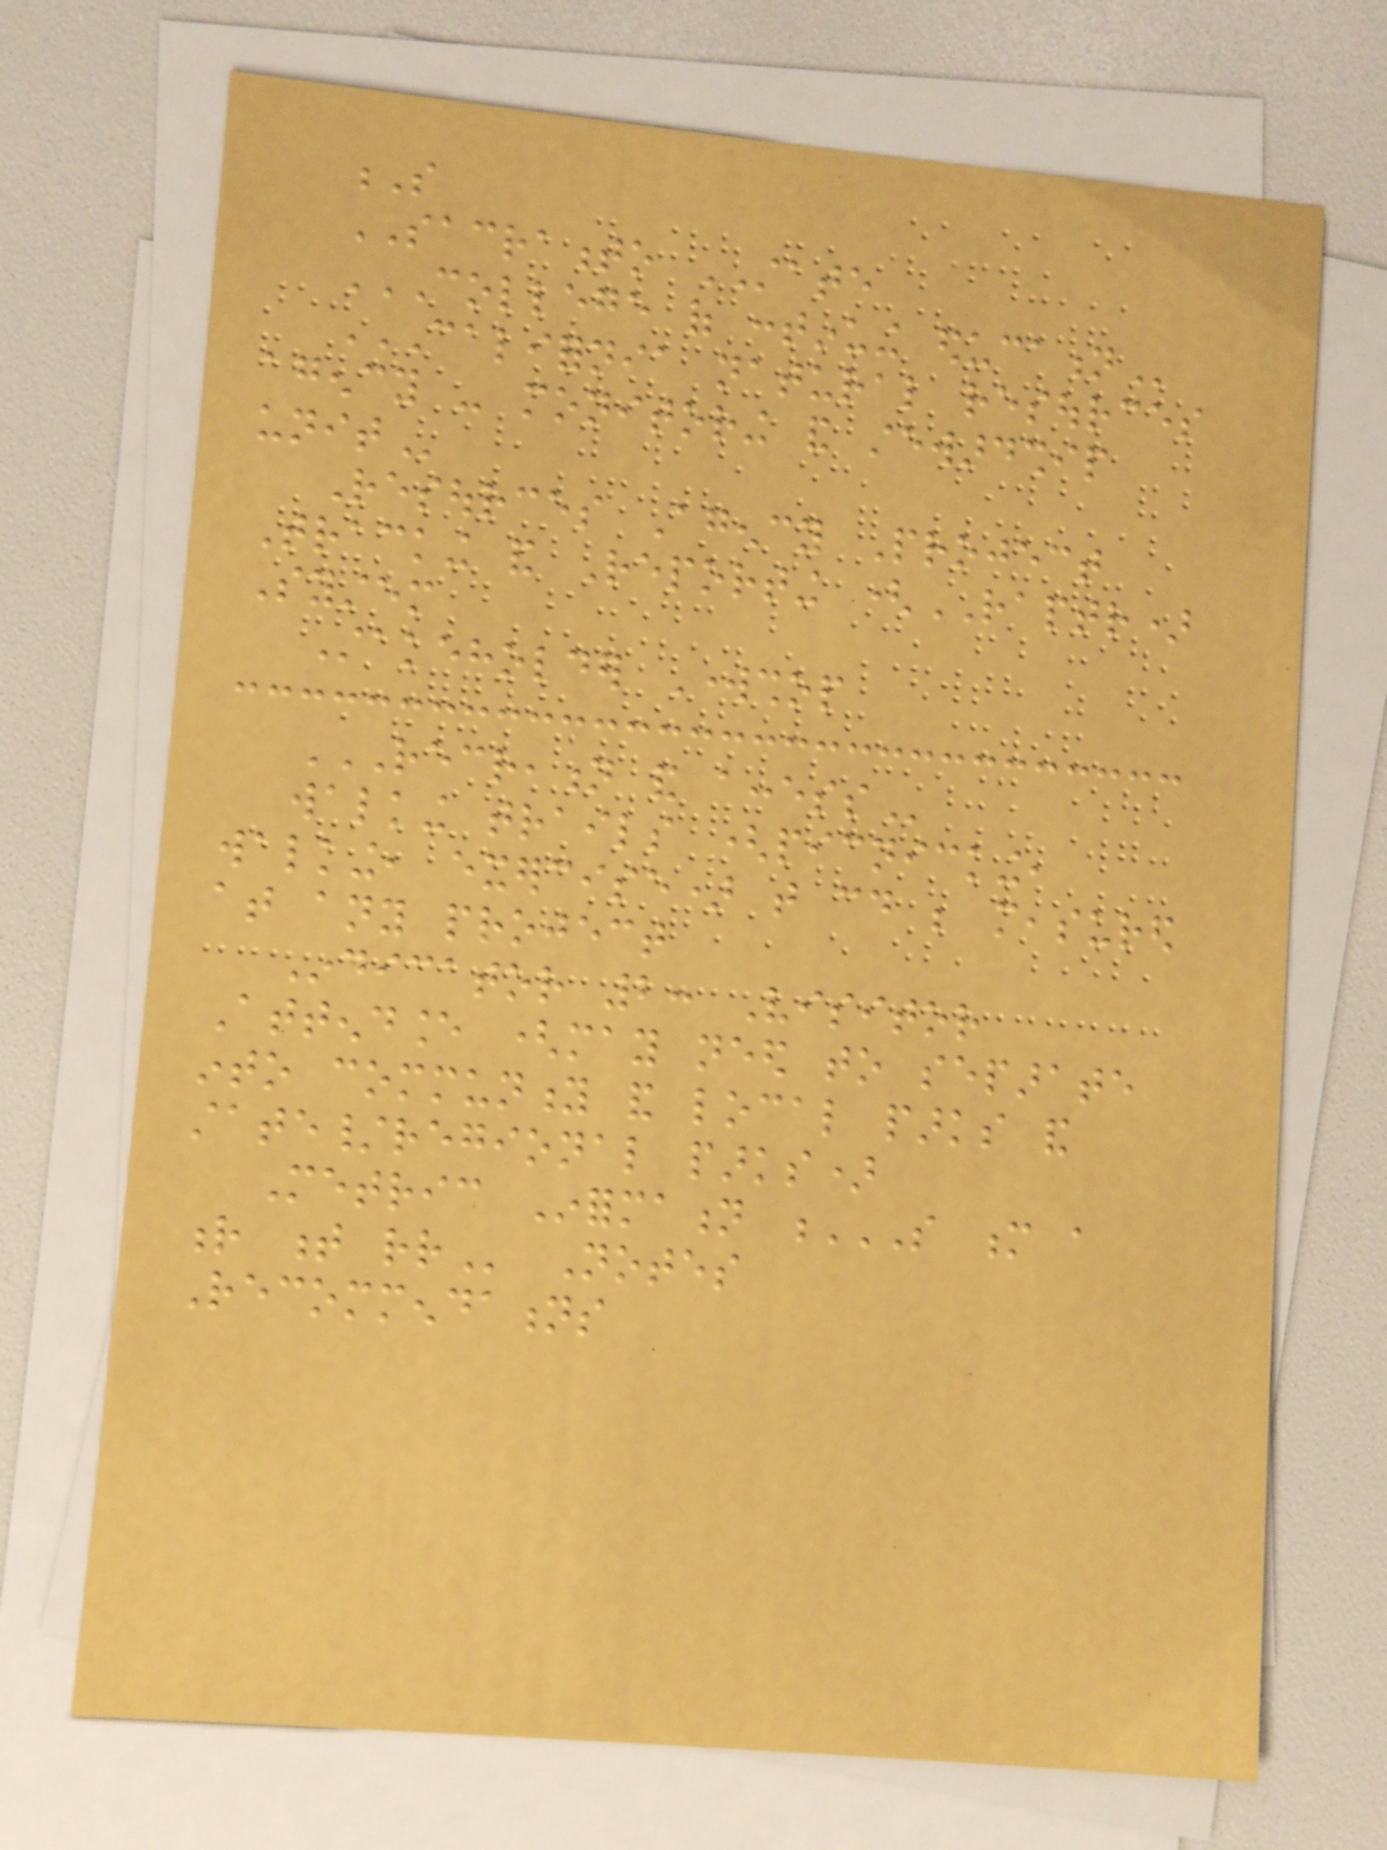S
SACRAMENTO STATE
COLLEGE OF CONTINUING EDUCATION
CALIFORNIA NATURAL RESOURCES
AGENCY - MONITORING AND STEWARDSHIP
UNIT
Resources Agency Project
Tracking and Reporting (RAPTR)
System
Stakeholder Workshop
RECREATION AND ACCESS
walking trails (picnicking,
walking, exercise) that could be measured
at any project
Indicator 2: Visitor
Attendance (may need to separate
into community and local parks and
state/regional parks)
Metric Information S M A
R T RR Notes
Recommendations
